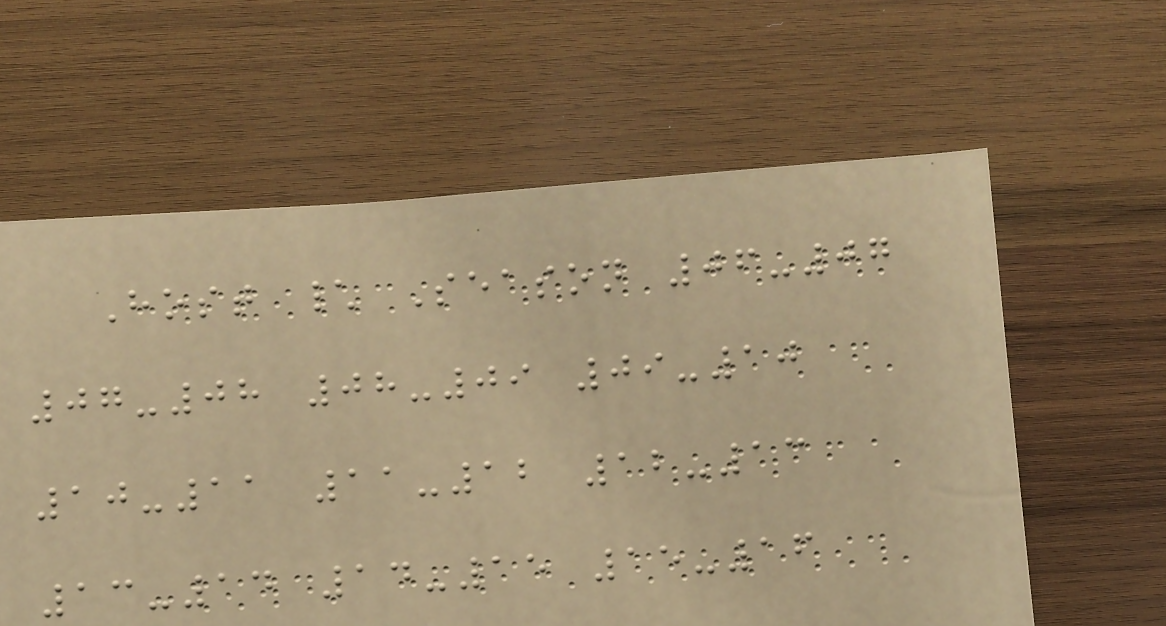Host \ Season 06-07
07-08 08-09 09-10
10-11 11-12 12-13
13-14 14-15 15-16
